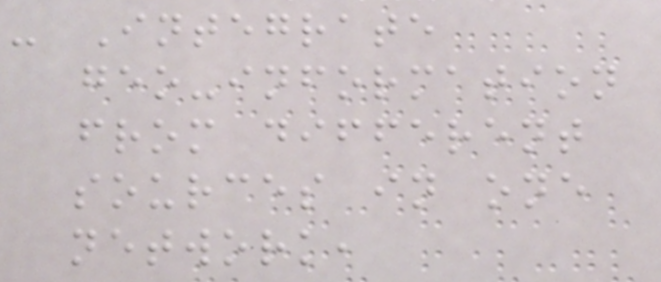- Integrate
geo-information
from different
sources in one
network,
